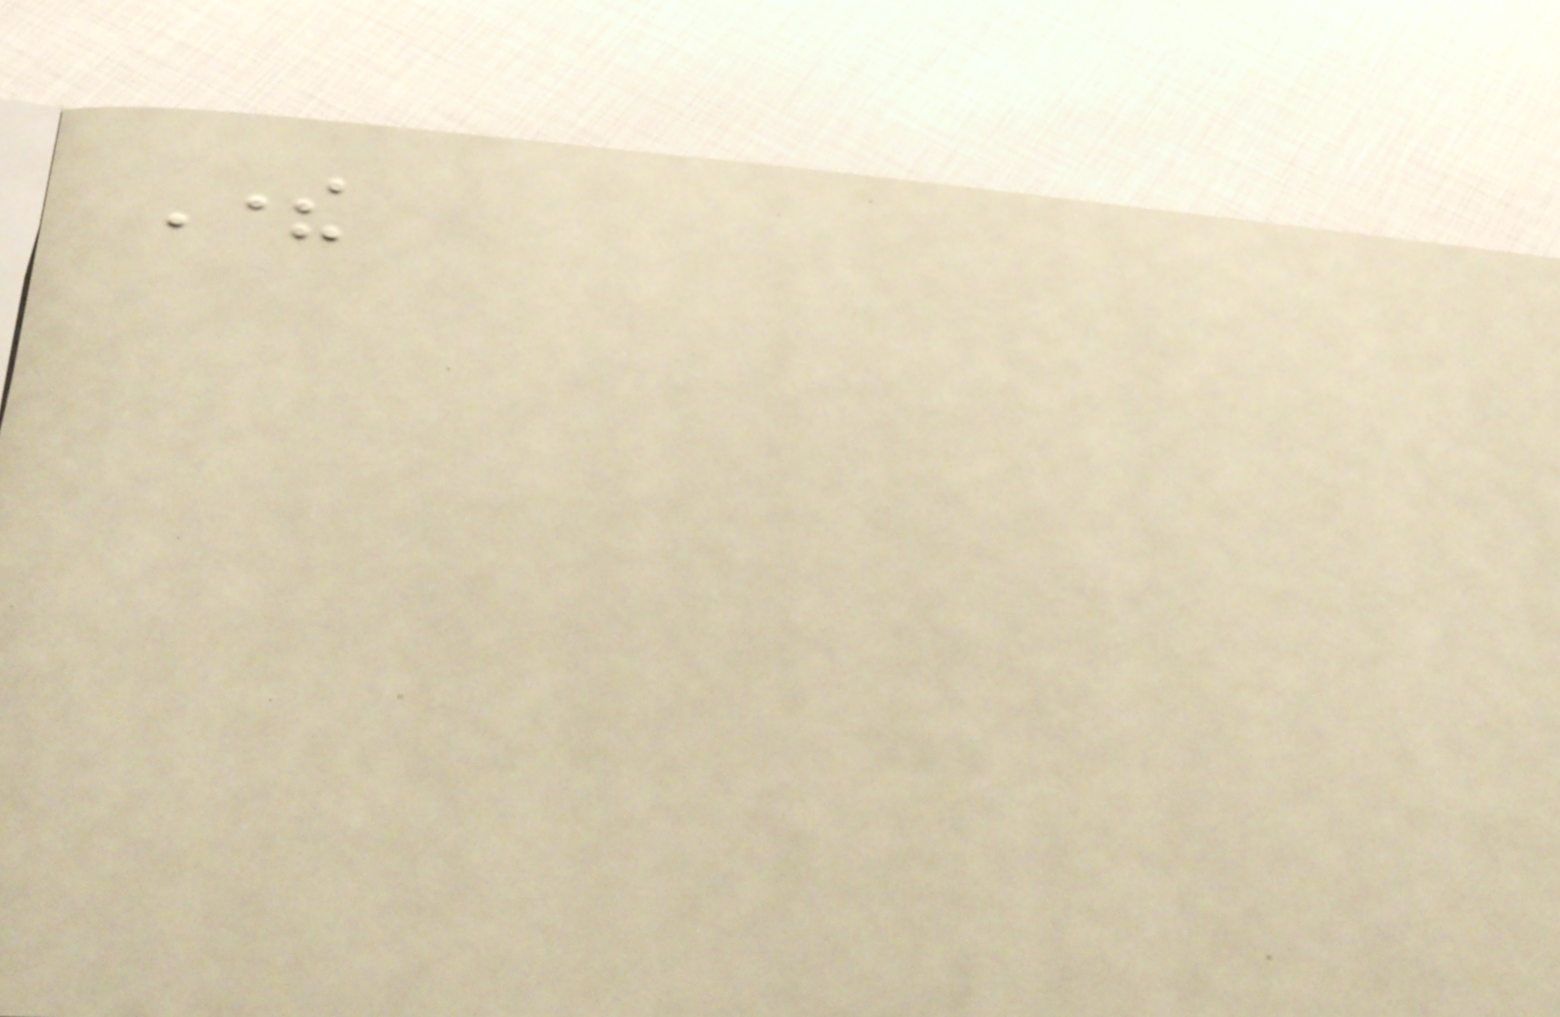There
